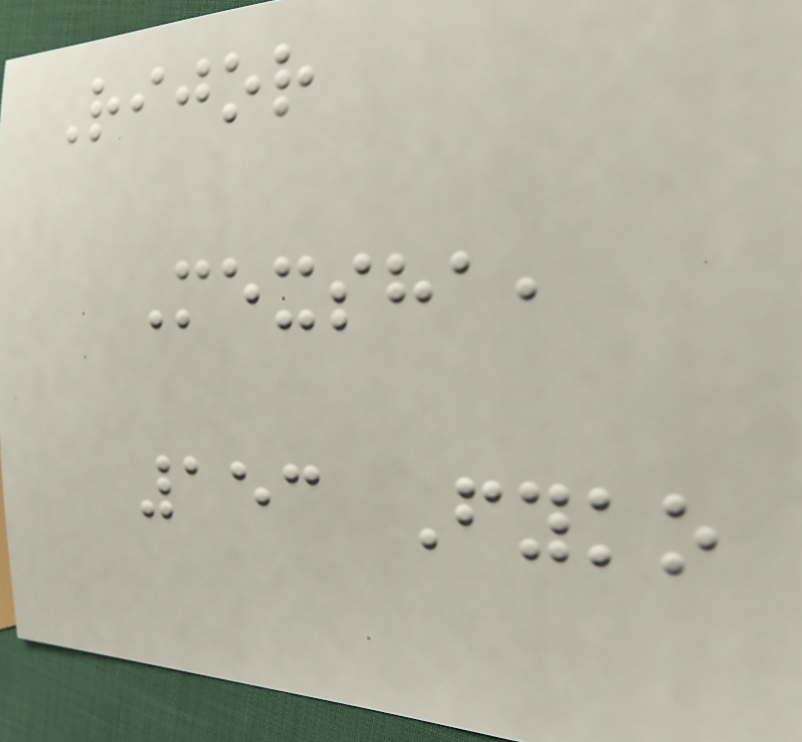Rijor
Mexsha,
153 Fyko
